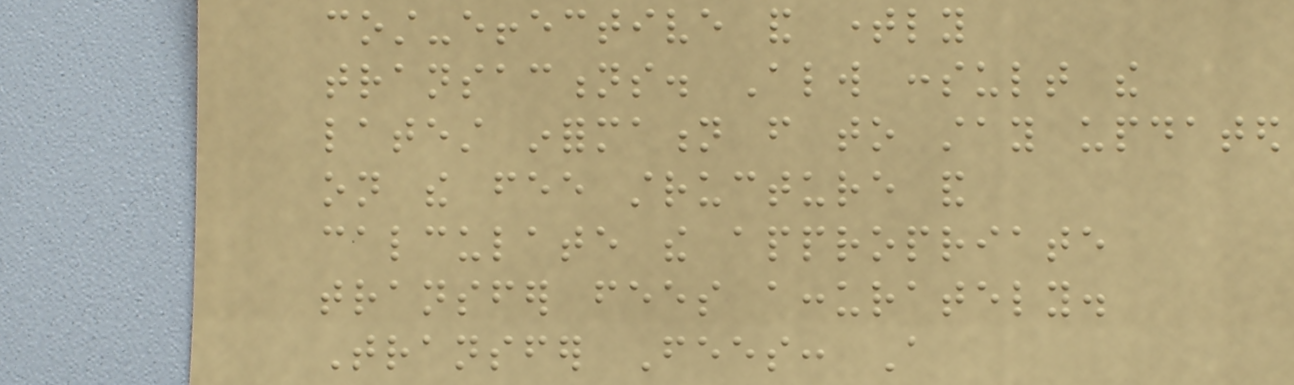cost-effective and timely
transactions. Always consult the
latest information from to stay updated
on the fee structure and
calculate the appropriate
transfer fees accurately.
Transfer Fees: A
